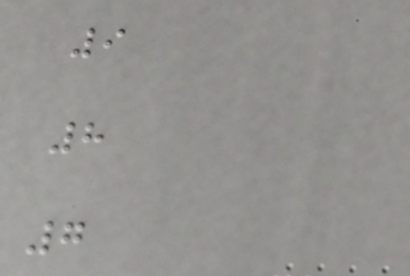9
8
7
